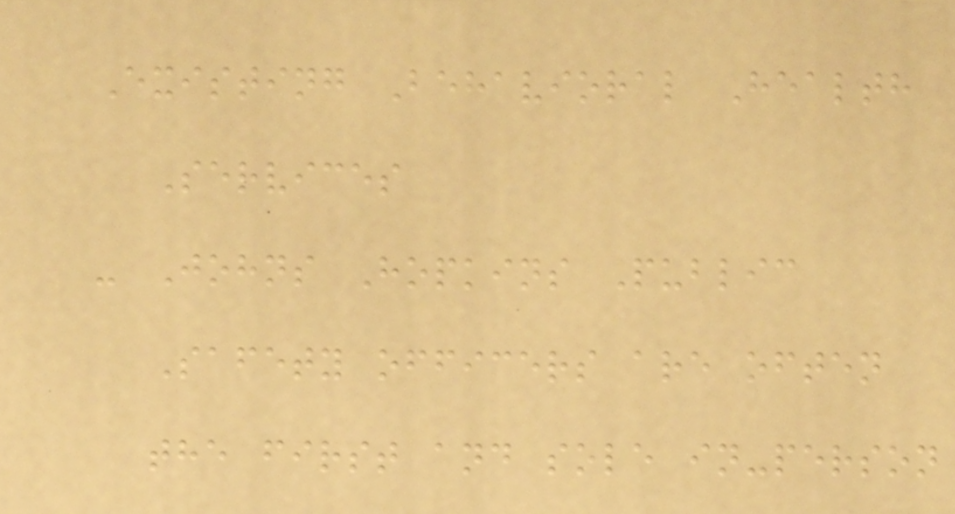Existing Behavioral Health
Services
- Johns Hopkins Public
Safety officers are often
the first and sole in-person
